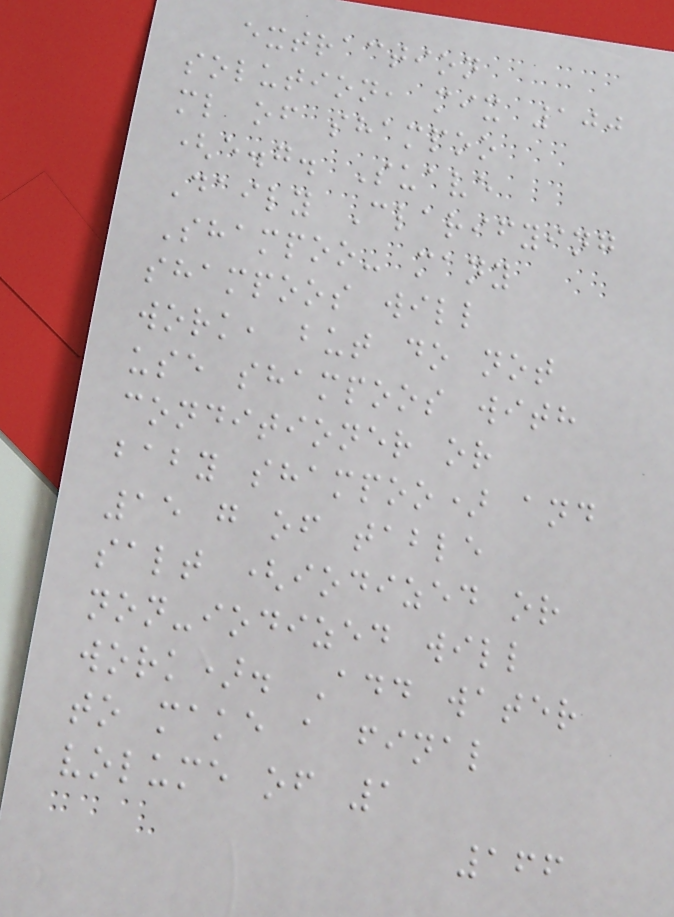extraction
solution, mix 100
ml of shampoo
(e.g. Suave
Daily Clarifying
Shampoo- many
shampoos will
work, but do not
use shampoos with
conditioner or
baby shampoo) and
15 g of table
salt (iodized or
non-iodized will
work). Add water
to make a final
volume of 1
166
